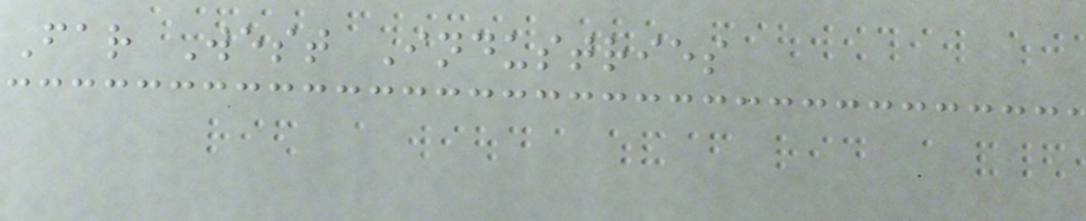Far West Industries
